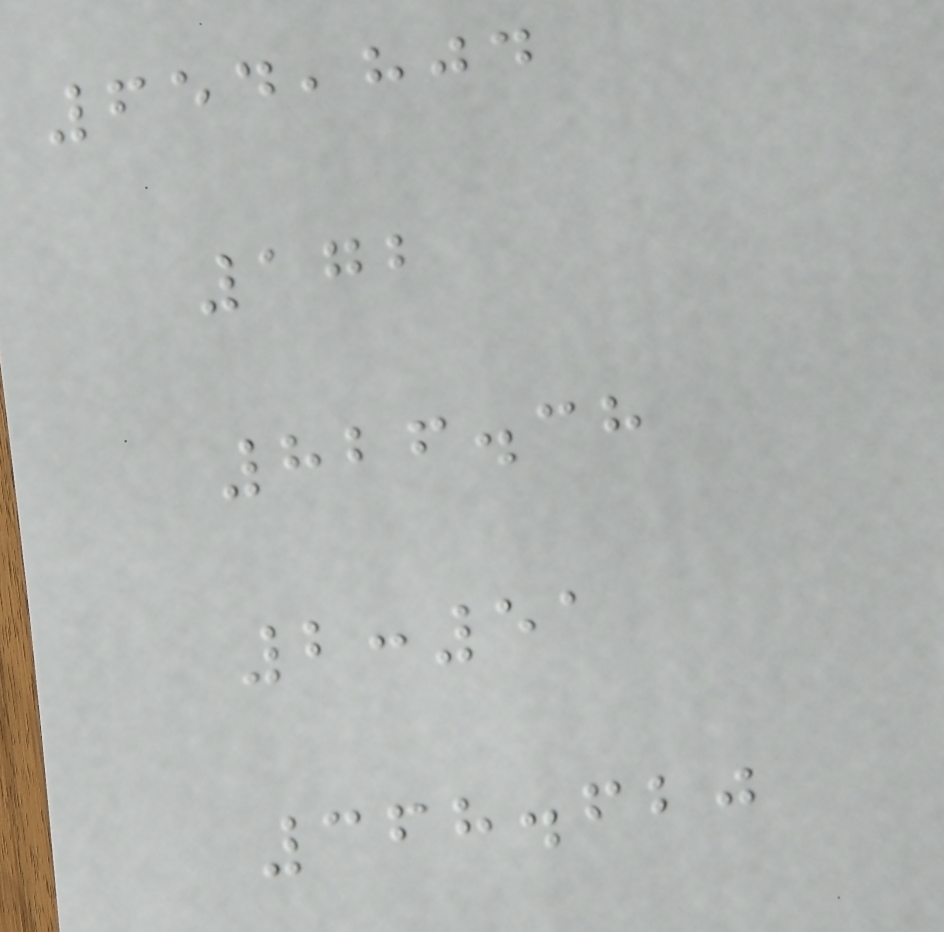654,804
172
826.38
2:51
368.620
